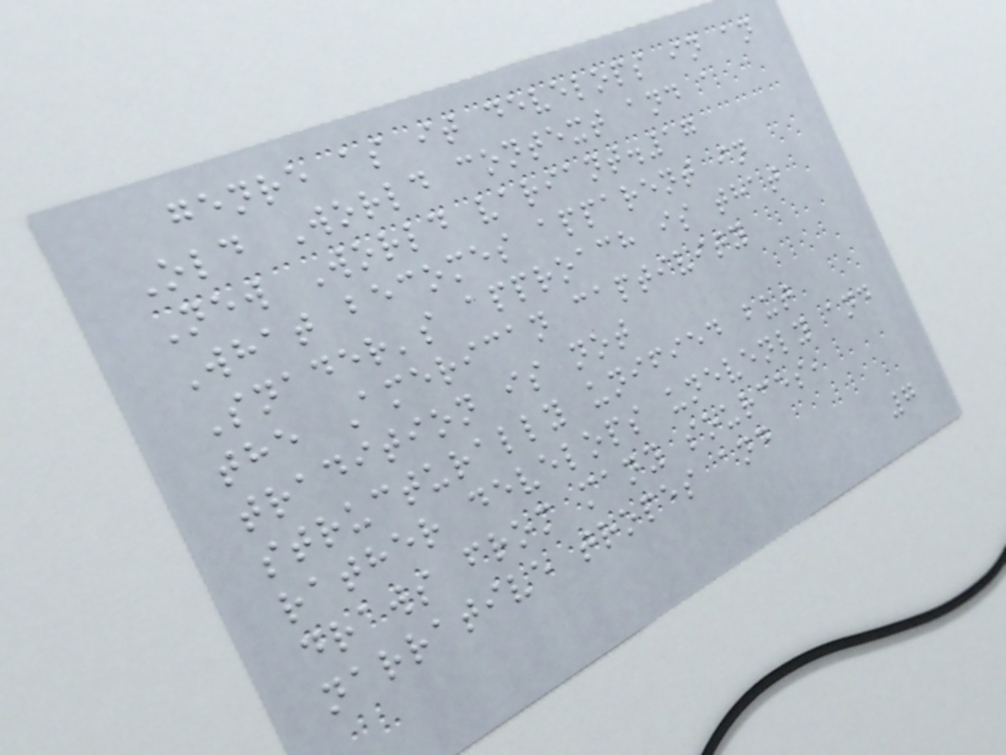genre as it develops in an
Old World context and a
New World variant.17
What becomes apparent in
Snader's approach is that
the American captivity
tradition is not
structurally unified but
rather develops unevenly and
draws from many sources,
narrative tropes and
7
